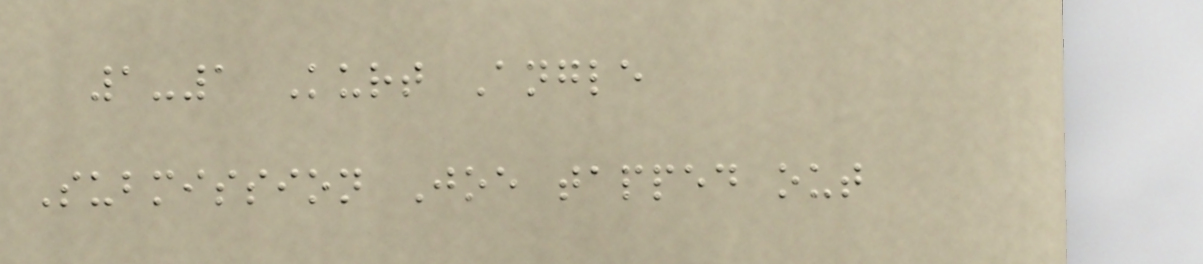1-1 Kurt Angle
Submission Joe tapped out
